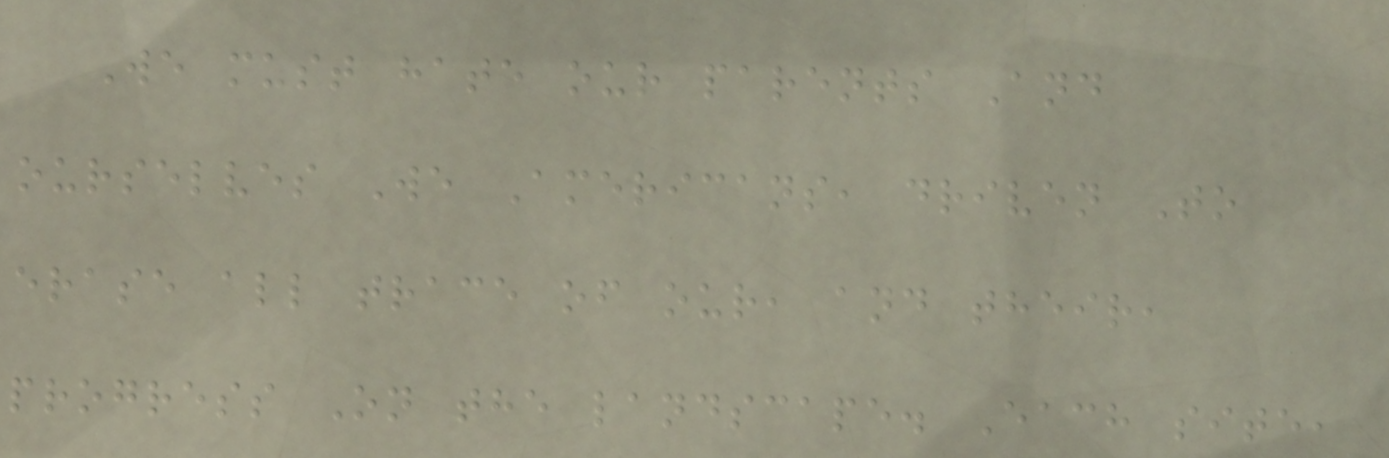We must hate our parents And
ourselves We Americans, driven To
erase all trace of our, and their,
progress On the landscape. Each site,
